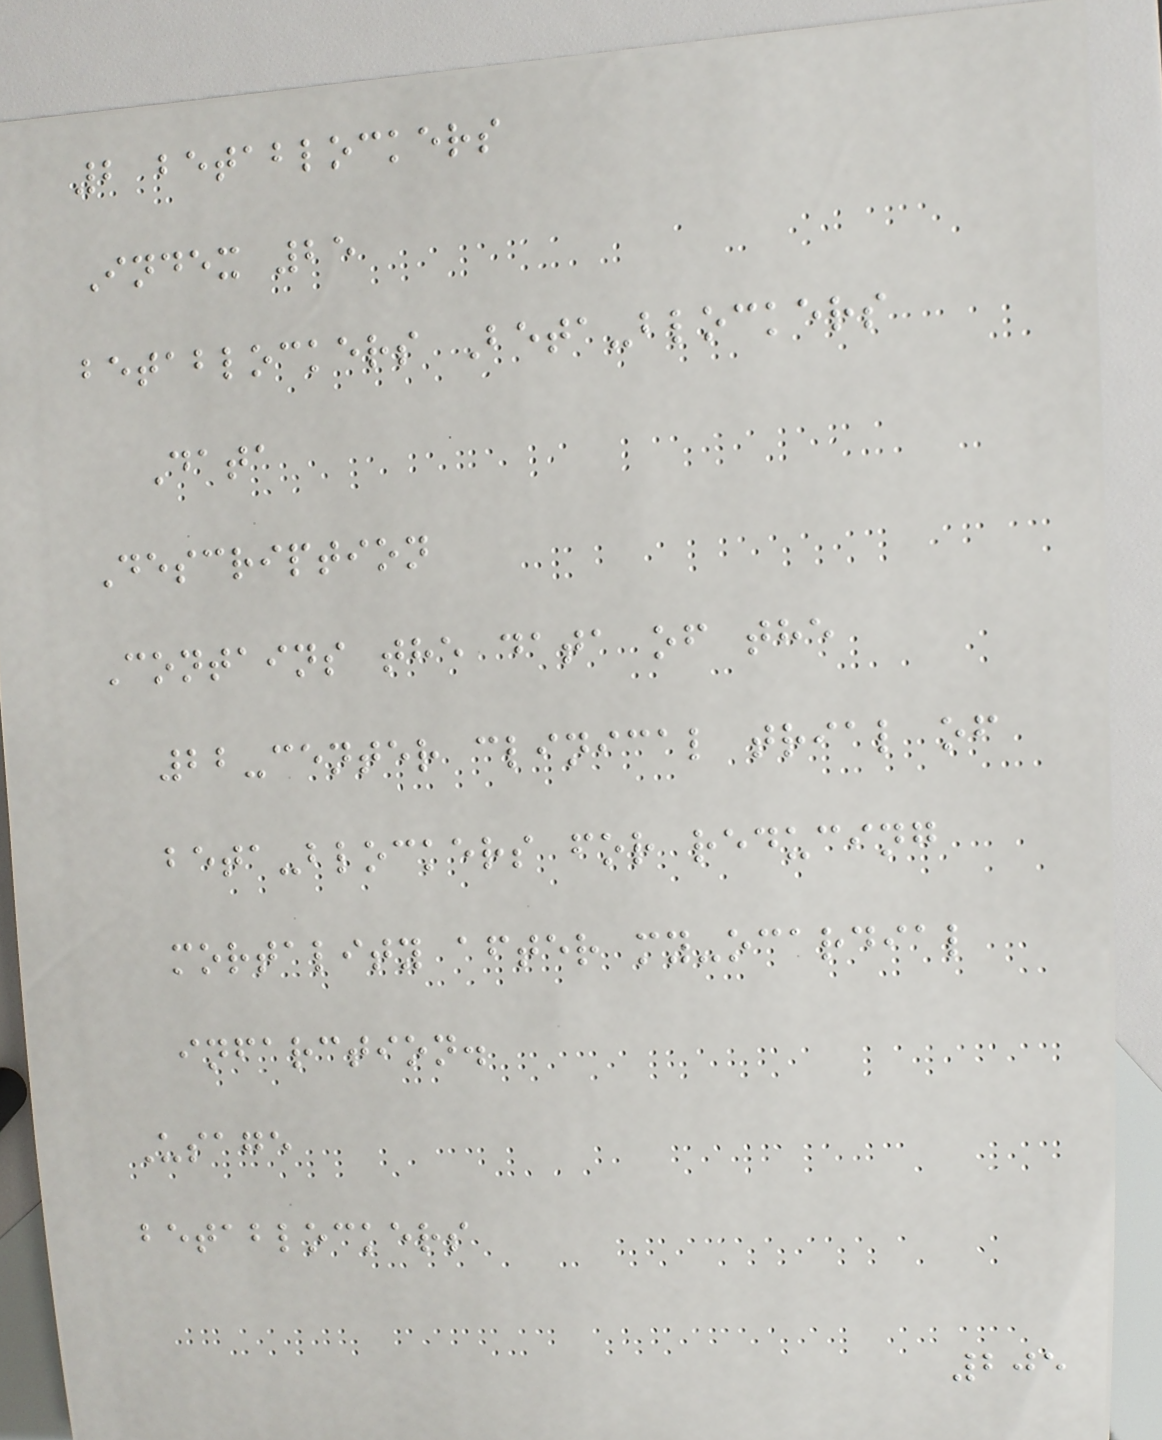2 betablockers
Index 25
betablockers Beta-blockers
Data
Description
Contains the data of the
22-center clinical trial of
beta-blockers for reducing
mortality after my-ocardial
infarction.
Usage
betablockers
205
